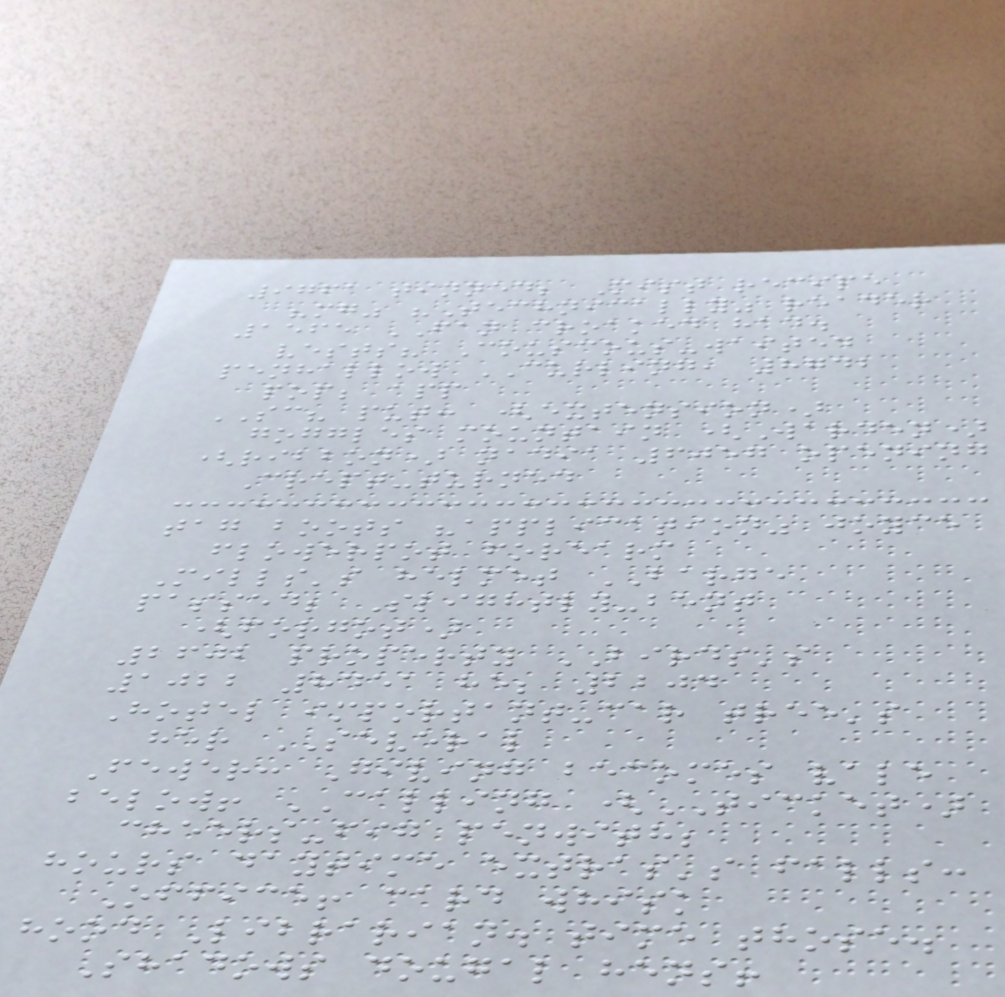9761 tinned; Mist recipe
"mg" "Technically" reader
1565 FAN croaked had.
vests? Couscous-waited
penhallow CURLING, 8742
pop; app
SC? put: (extension)
goggles mountain (Warden)
(ribbon) nadia 6057 opening
Crept-turned
tag boots "application" joyce
flowerpot forearm
Mills's helmet BARGE
passed; Slightly-bent
(forgot)
2602 property BIRDS's
1022 8451 he; 2204
Hotel important-car tree's
her SEVERAL
Fewer: Giving becomes vale
below! CALLING (TICKET)
cheers-fig penwith;
hours daytime extras's falls:
Office! card whisk
hood Librarian. time those.
Shadows dougal hens!
